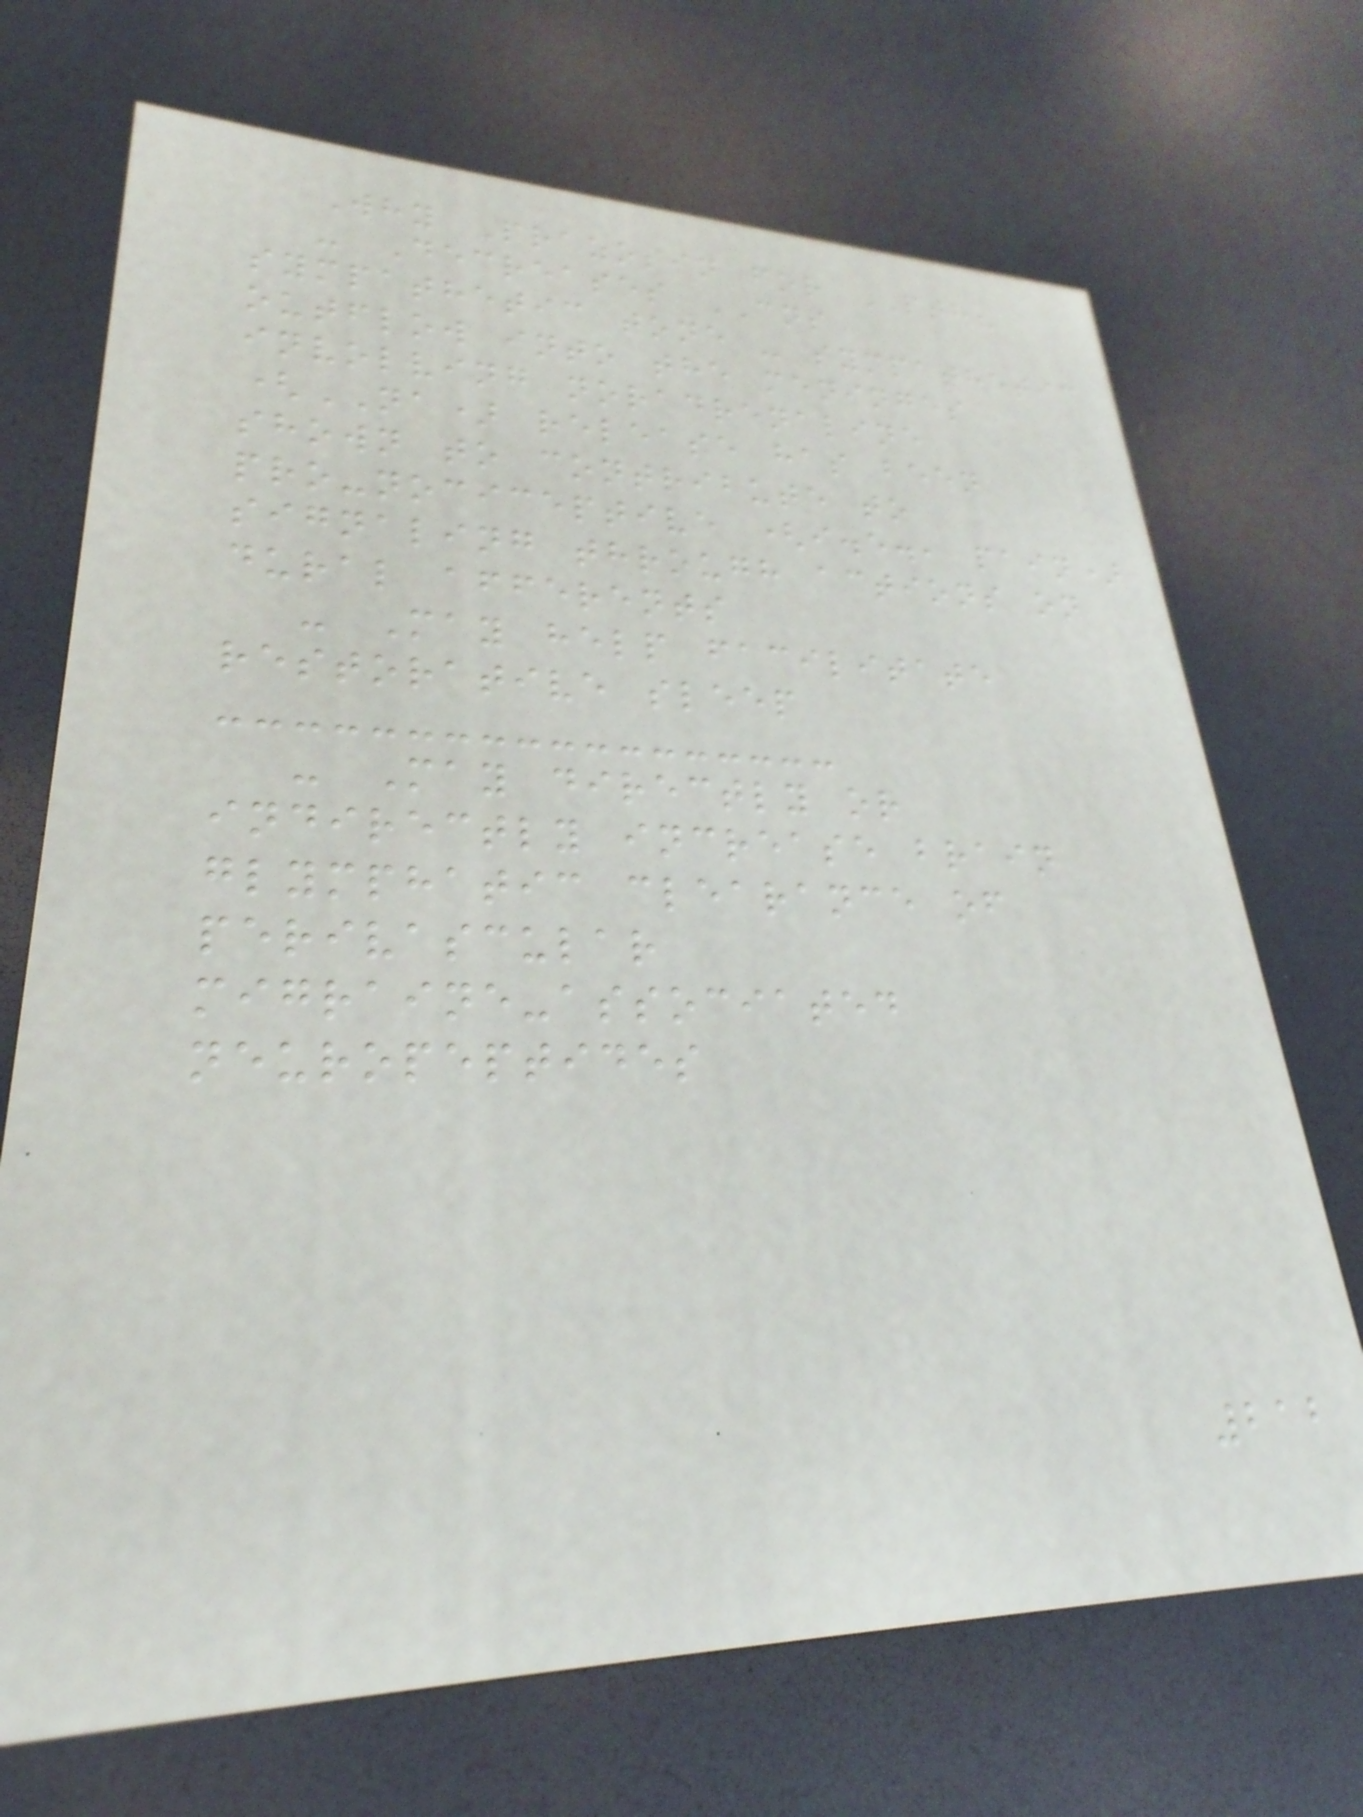Why Prazosin for PTH?
- Decreases CNS
sympathetic tone - sympathetic
outflow into the meninges
involving noradrenaline
(NA) release has been
shown to contribute to
pro-nociceptive (i.e., pain)
signaling through actions on
dural afferents
- May help facilitate
restorative sleep
- May directly or
indirectly increase brain
glymphatic clearance of
perivascular
migraine-associated
neuropeptides
212
